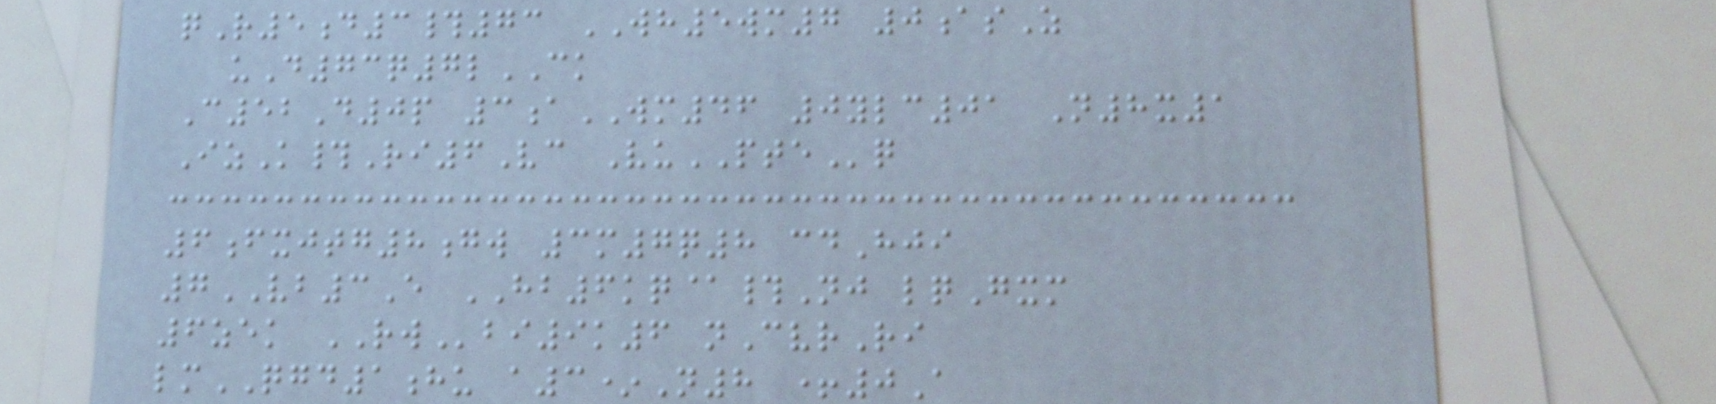qR5d3#73 WH5wm7 0asZ
uD73q7lCK
C52D0p 3aWM46 0ylc01 N8x1
IzK#Ri6Vc VuPTEq
6fxjtg8gw 3m7q8 cdHji
7VB3E HB6kq@#Nj lqGxm
6zek RWbi9k6 nCvrRi
lmQGD1hu a3*N8 +0A
